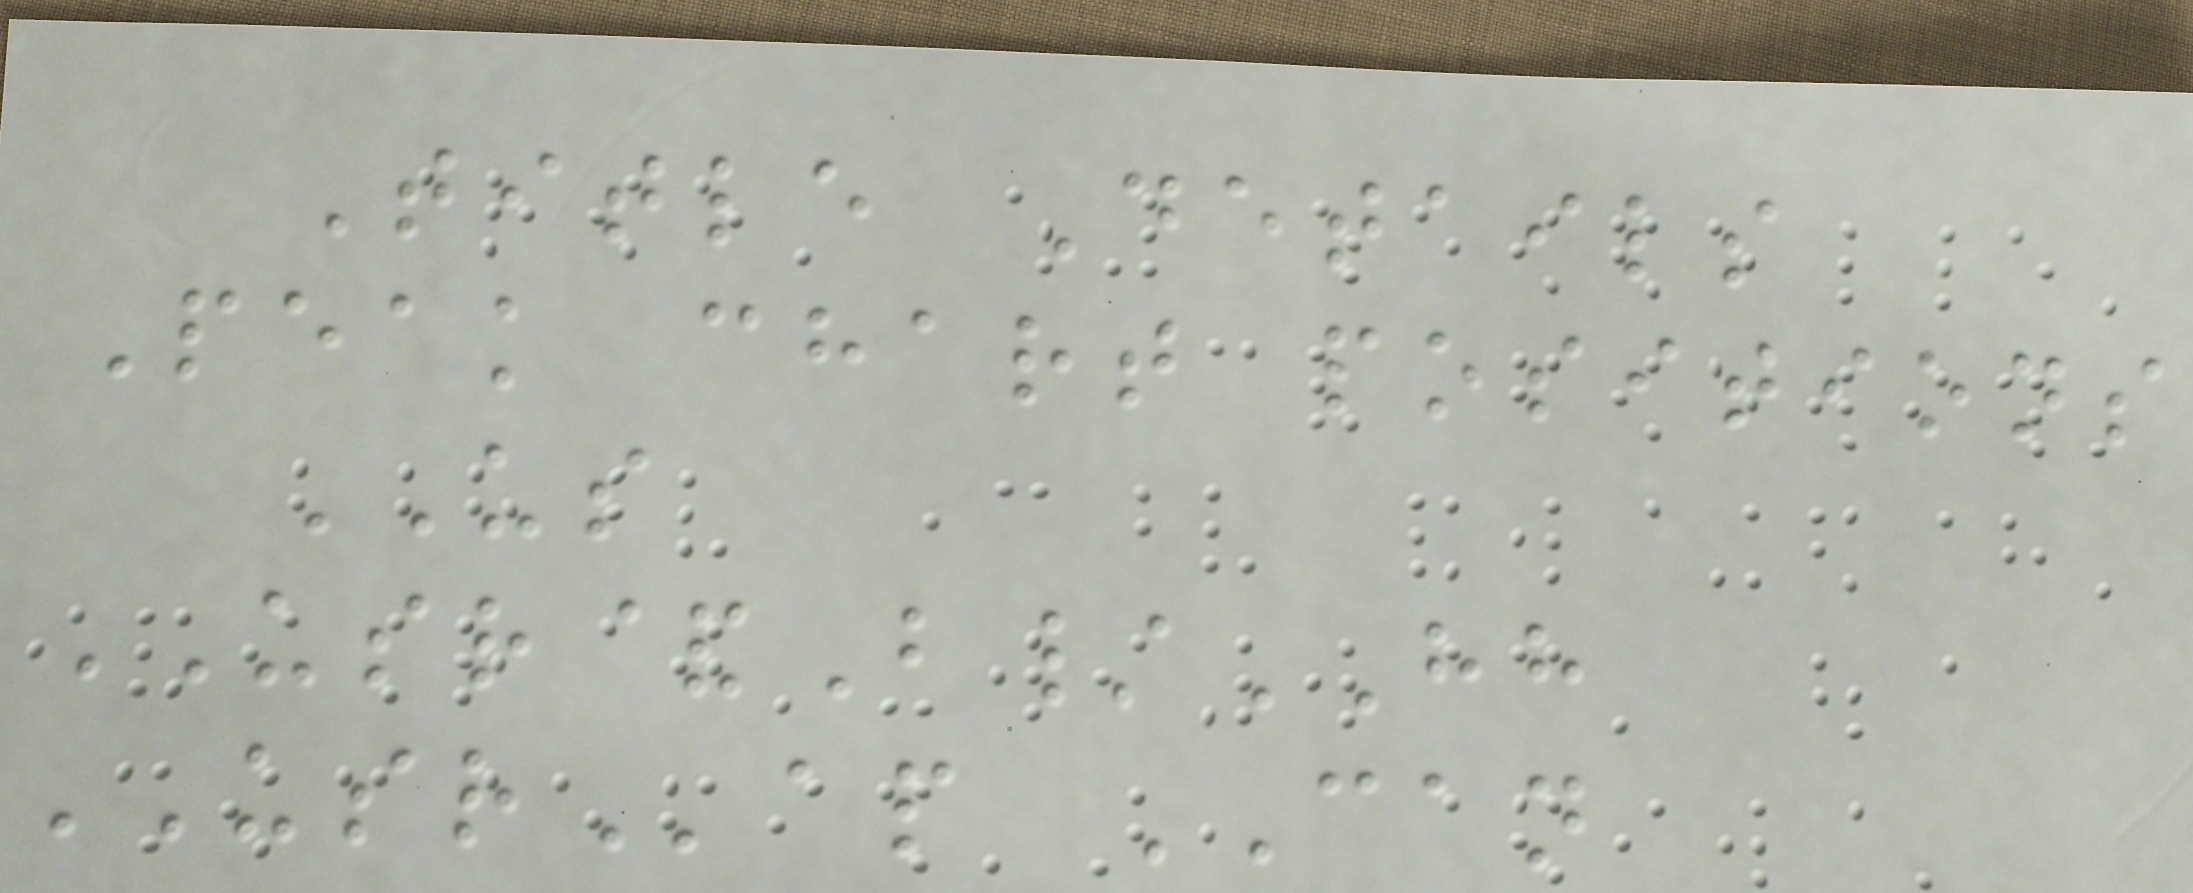Title Details
Peak chart positions
US
USR&B/HH
USRap CAN
